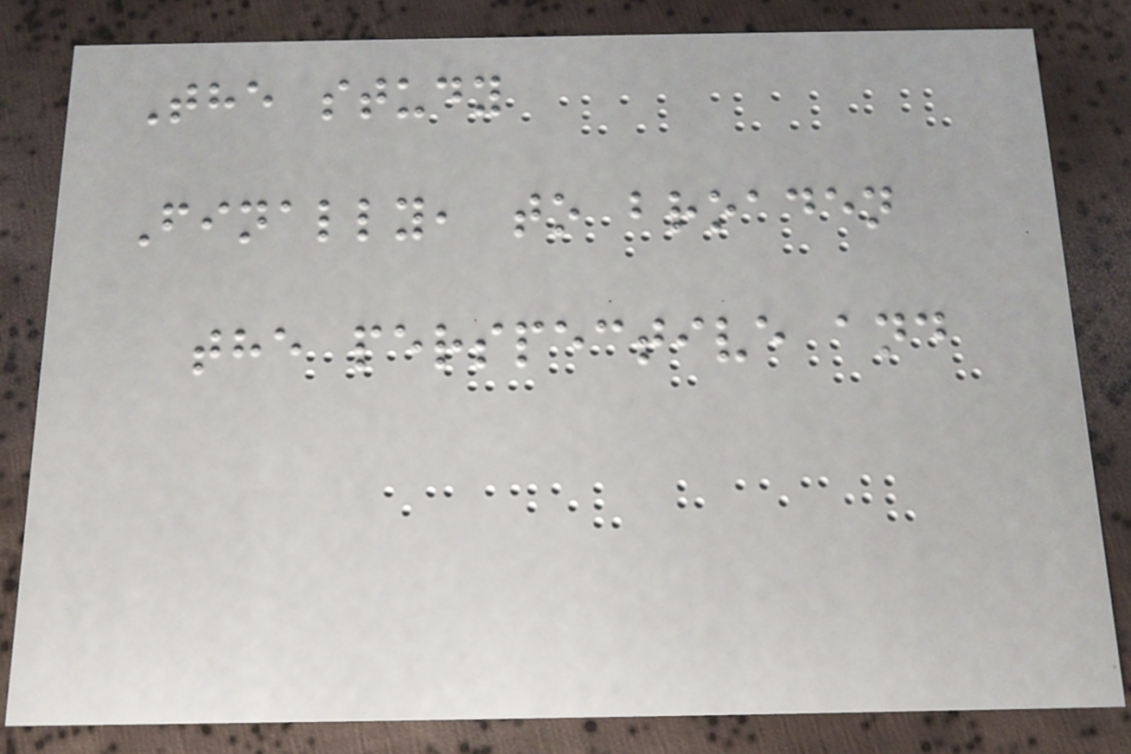The study
Finally, to broaden
the perspective and
